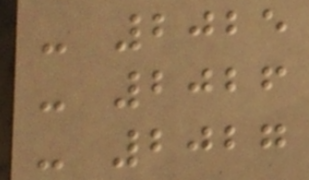- 2025
- 2026
- 2027
